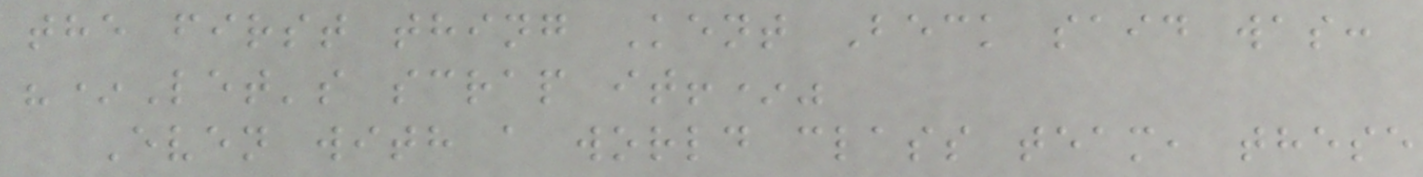the first thing Kent Beck said was:
"*Let's scrap it!*"
Even with a world class team, these
